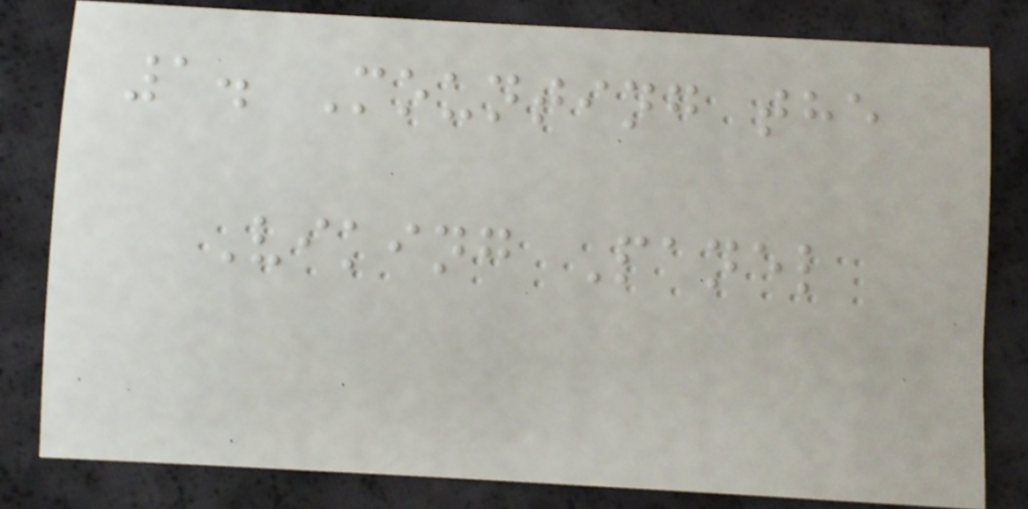1. Mounting the
Viking Panel
